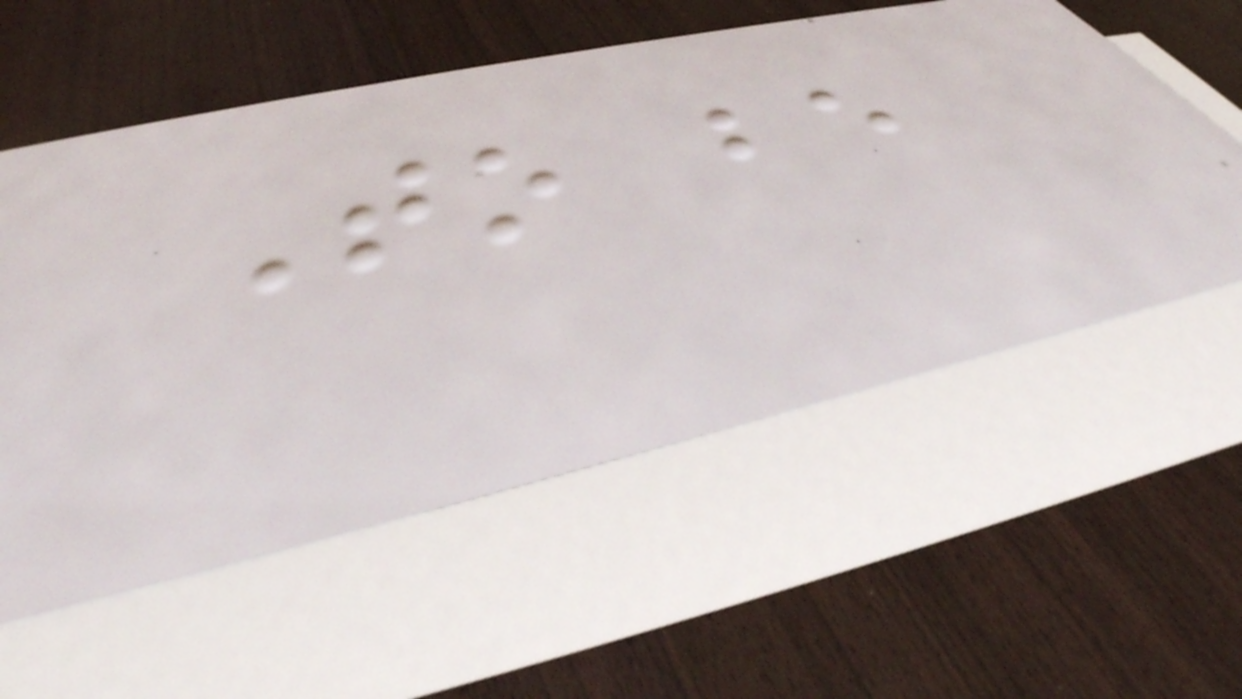To be
